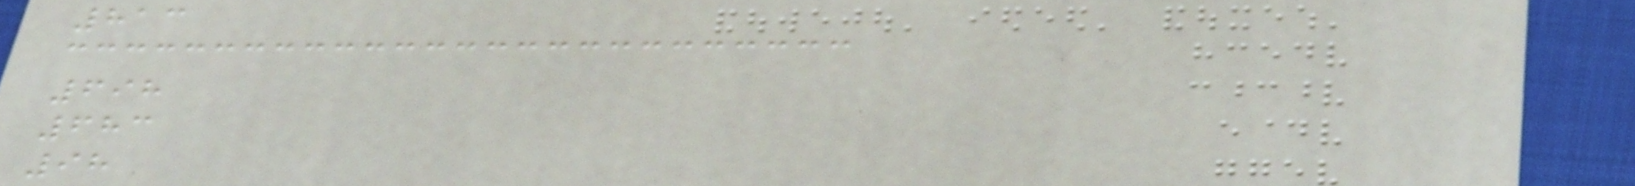813
698
683
98
